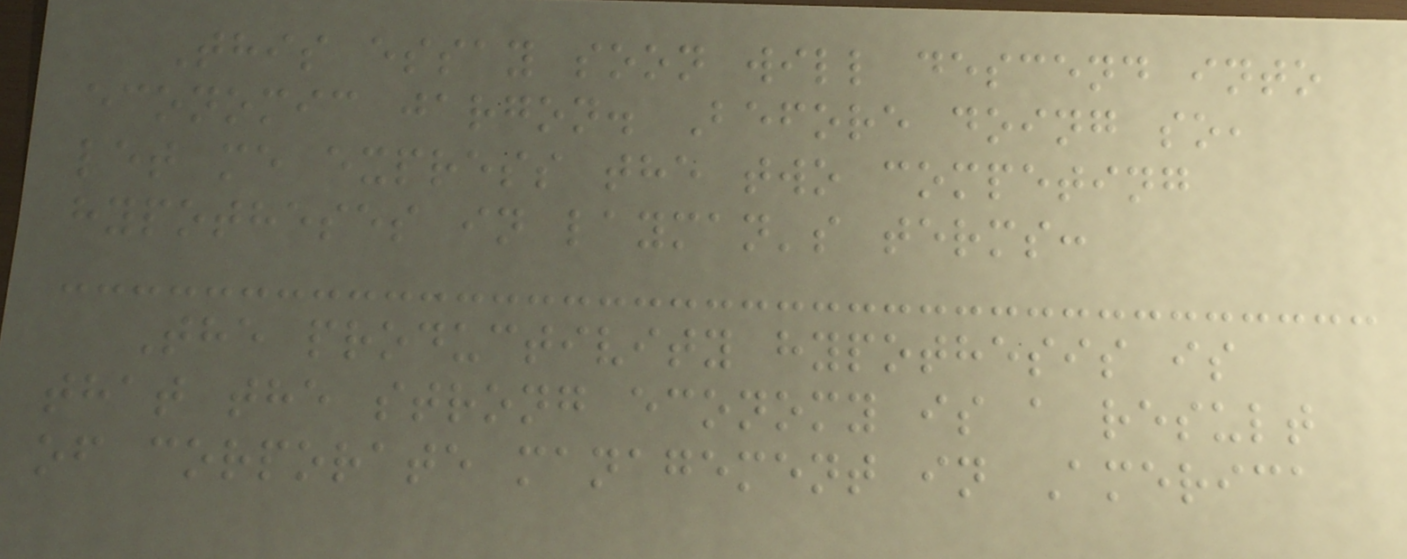This essay soon will descend into
economic jargon. Before doing so,
let me express the two competing
hypotheses in layman's terms:
The productivity hypothesis is
that the strong economy is a result
of corporate management in America
